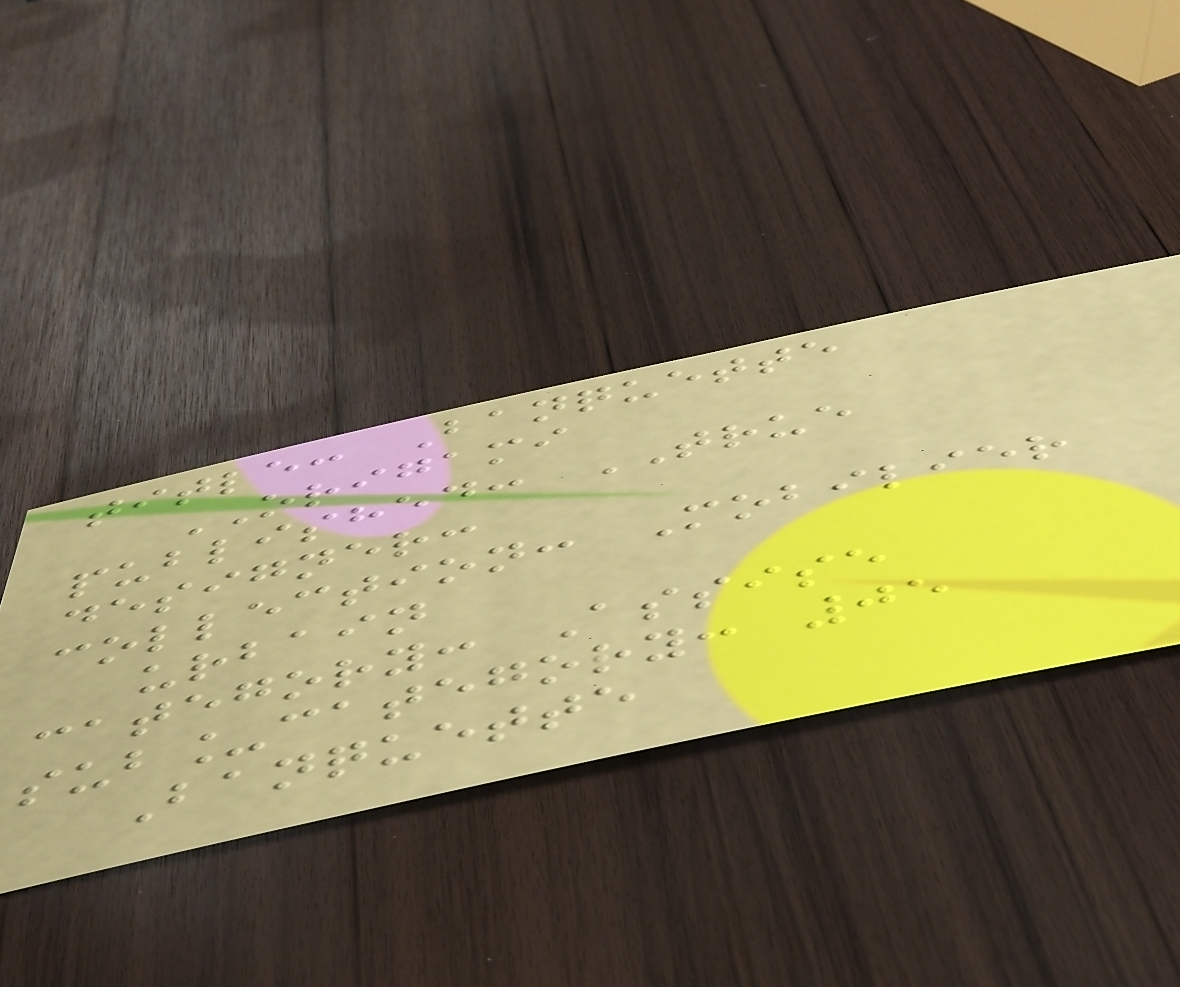title: Banquette
ORIGAMI
published: TRUE
designer:
collection: Mobilier
urbain
category: Assise
sub_category: 05
Banquette
